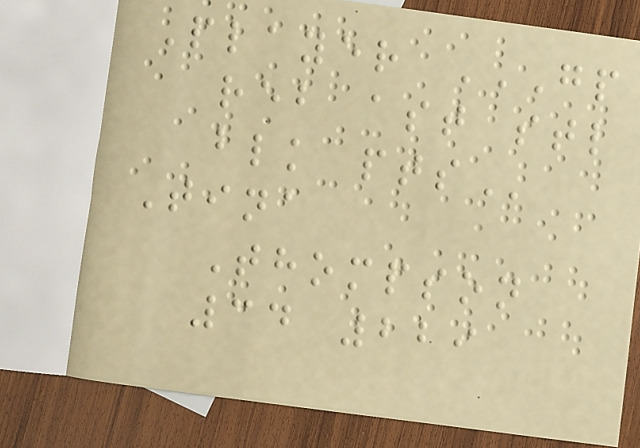Player GP
REB AST STL
BLK PTS
Tina
Thompson
34 229
